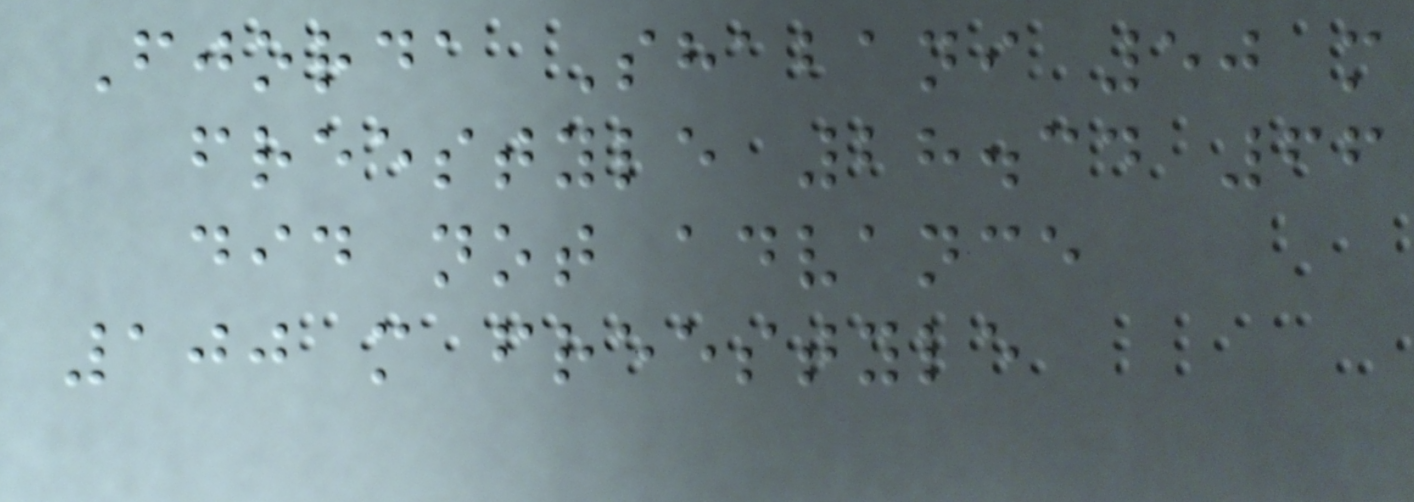Fjorda Shabani 50 m
freestyle 28.34 66
did not advance
100 m freestyle
